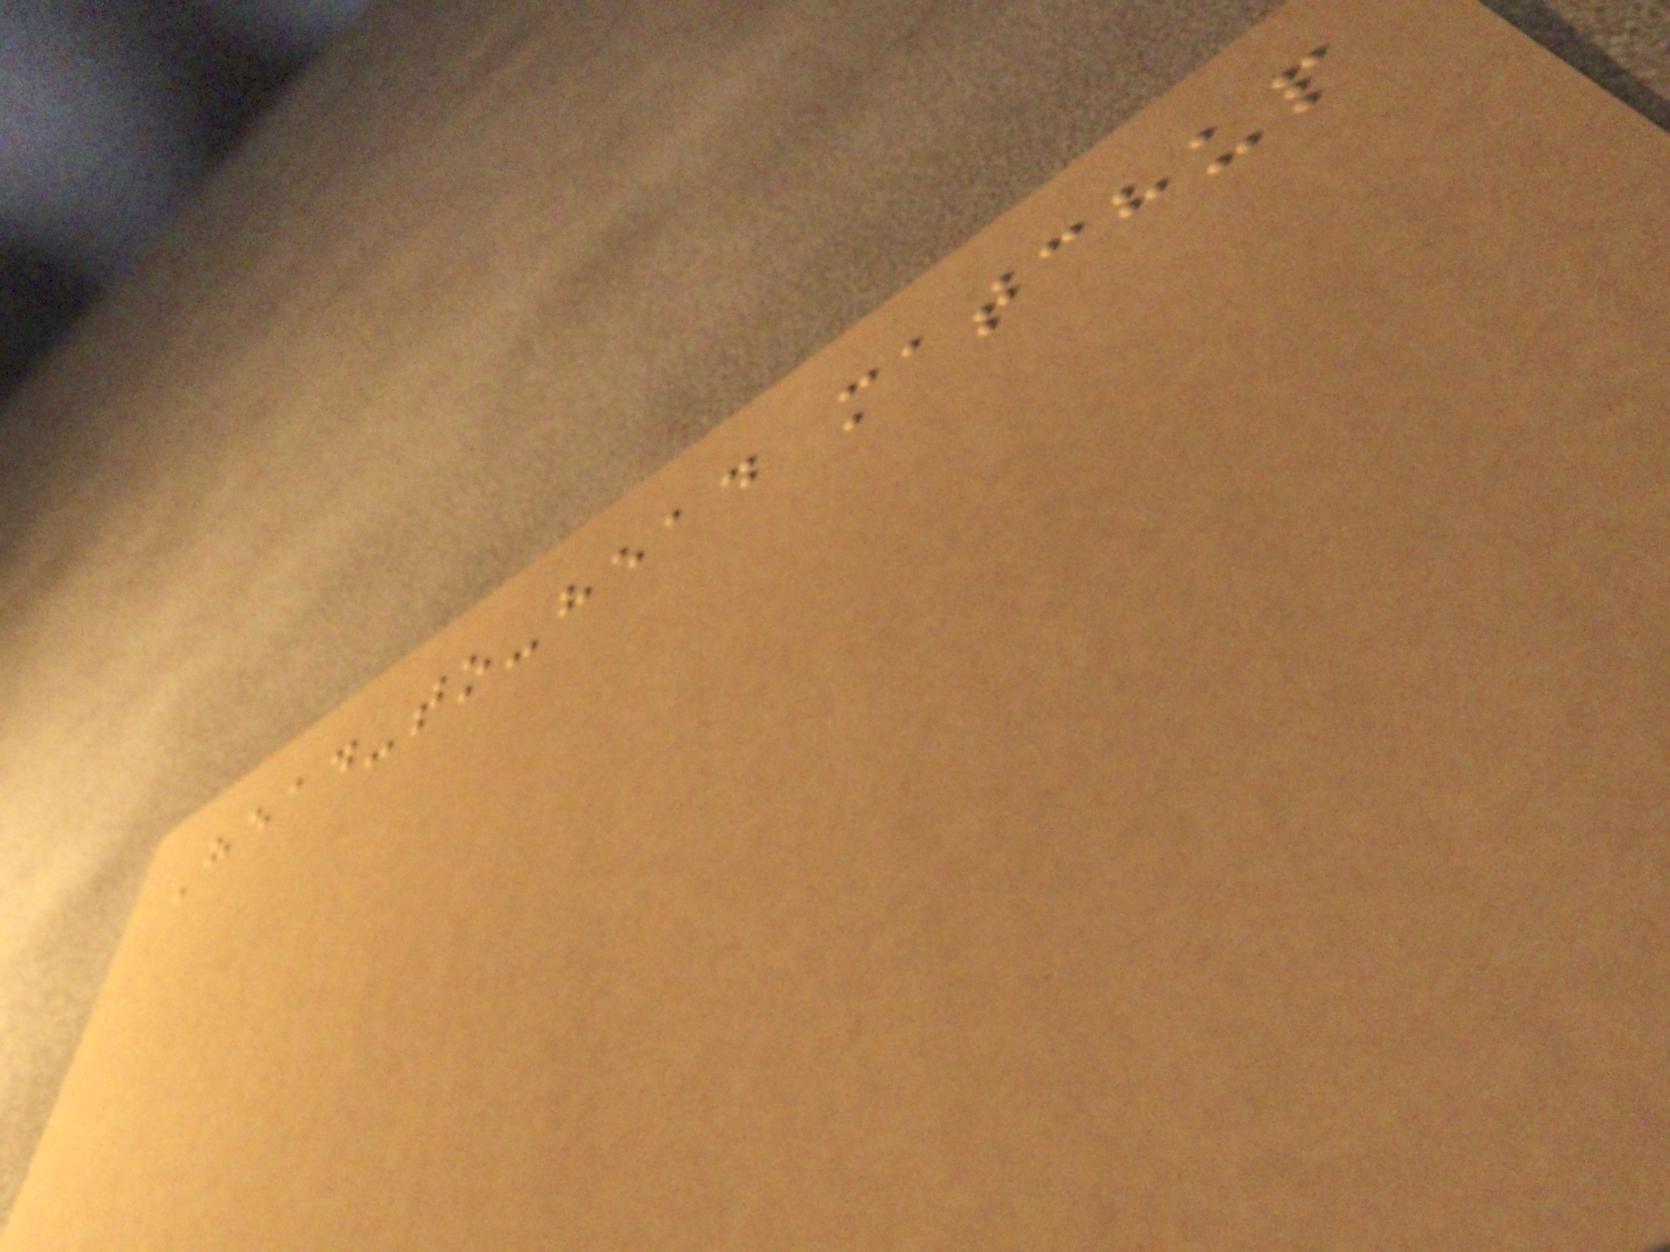Head-to-head matchup
